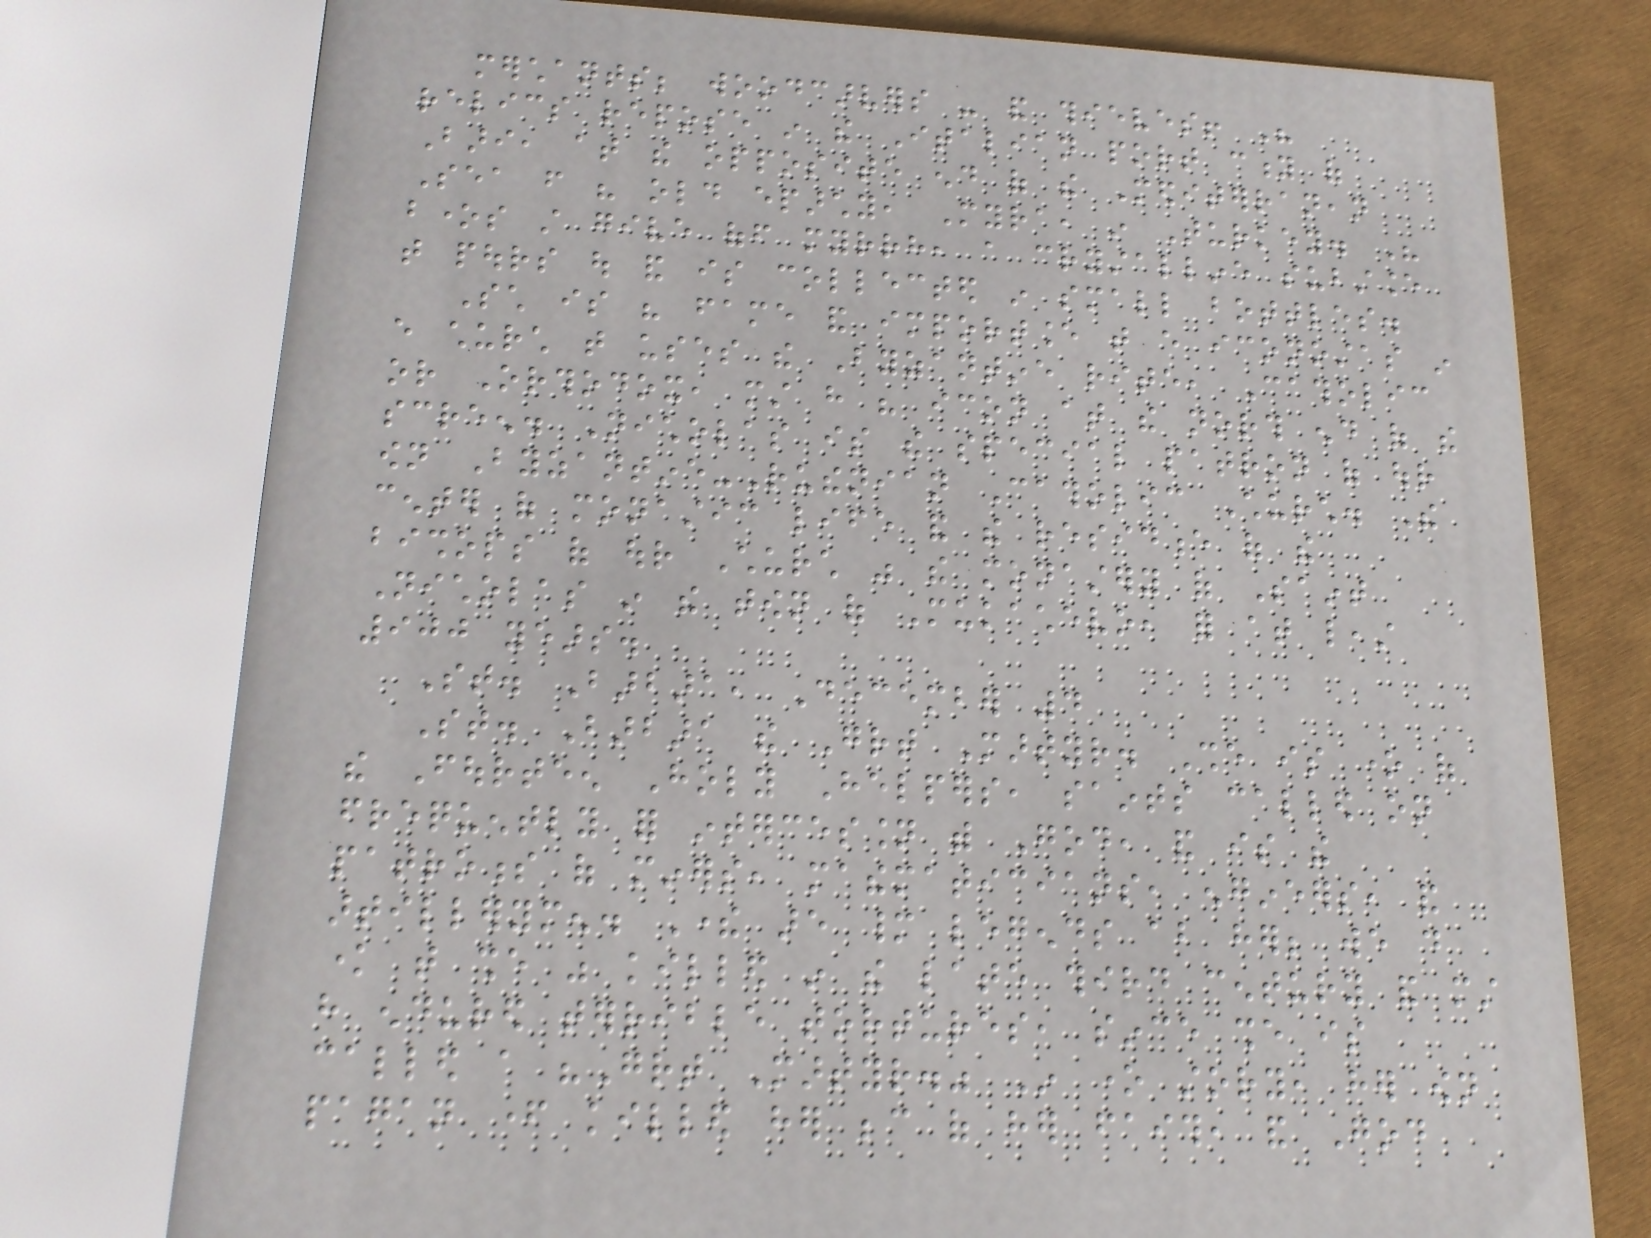merchants; woodcarvers - and thieves! His
relics repose in the Italian port city of
Bari, at the opposite end of the Mediterranean
Sea from his old eparchy, Myra, in Turkey. His
bones still give off myrrh, a crystalline substance
that pours out and is collected in small bottles.
Such is his fame and importance that every iconostas in
every church that uses the Byzantine rite, Catholic
or Orthodox, must have his icon at the north end of the
screen. Nicholas is the special patron of our
own Byzantine-Ruthenian Catholic Church. The
center of monastic life and the residence of the
bishops of our Church was the monastery of Saint
Nicholas in the town of Mukachevo, for at least
900 years.
St. Barbara, December 4
St. Barbara the Great Martyr. She is one of
the Fourteen Holy Helpers, saints called on
frequently for intercession with God, and is the
patroness of miners, mathematicians, engineers, and
artillerymen. There are many legends about her; we do
know that she was killed in the late third century and must
have endured terrible tortures, since she is
called a "Great Martyr." In one story, her own
pagan father killed her because of her faith, and God
